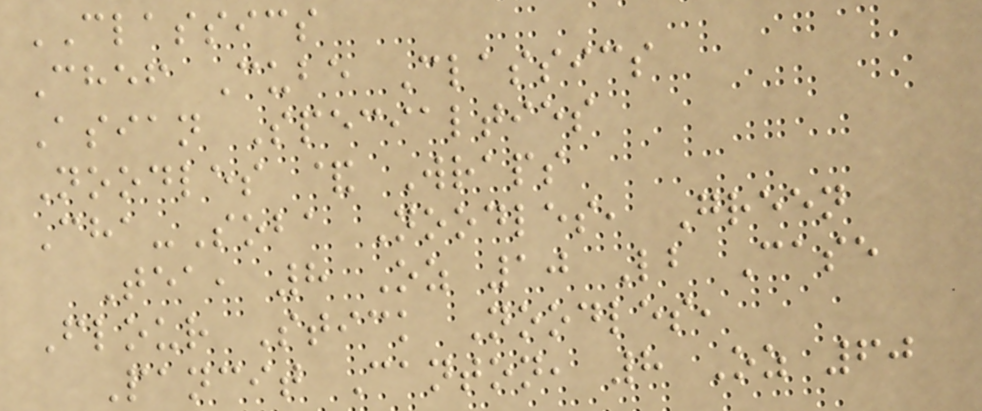CLASSICS
Chef Cube Classics
Asian Specialties
Noodles & Wraps
Cha-Soba Noodles, Green
Tea, 8 Oz 10 Lb Case
Flour Stick Noodles,
Pancit Canton, 8 Oz 60
